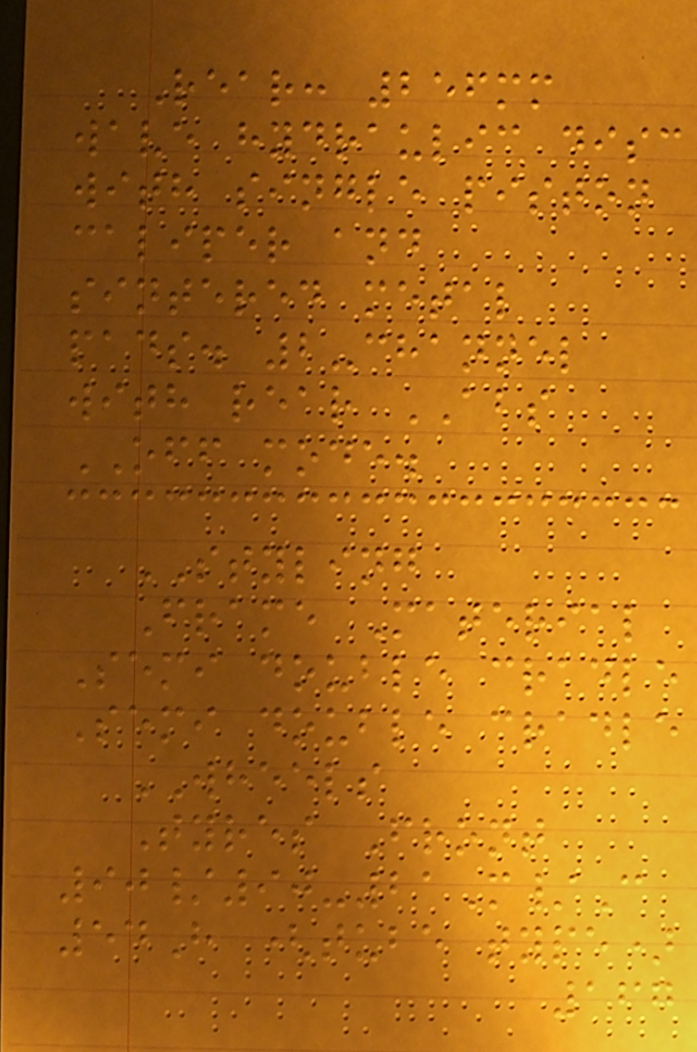Rear: 256mm
wave hydraulic disc
with single piston
caliper and
sintered metal
pads. 2-channel
with rear ABS
OFF mode.
STYLING
Frame Material
Semi double cradle
Semi double cradle
WHEELS
Tyres Front
90/90-21M/C
54H (tube type)
167
